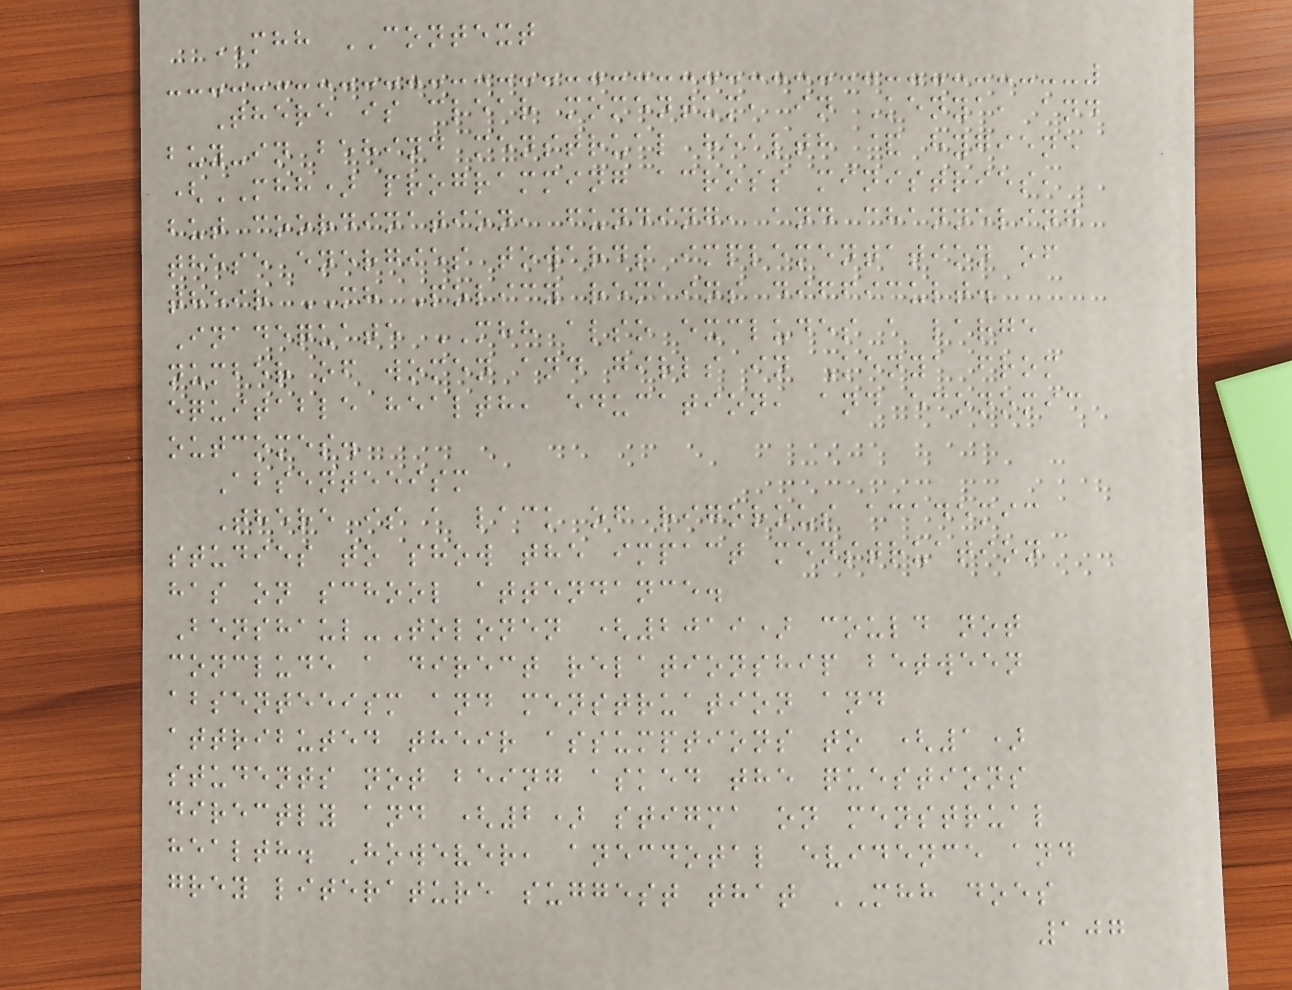MHH CONTEXT
There is clear momentum, in Kenya, and
buy-in behind menstrual health & hygiene
(MHH) programming across ministries,
but coordination, funding, and channeling
these energies towards implementation of
their MH Policy remains difficult.
Inadequate MHH also excludes a large
number of women and girls in Kenya from
equitable health, education, and economic
outcomes.
Absenteeism
There is a lack of rigorous academic
studies to show the impact menstruation
has on school attendance.
Benshaul-Tolonen (2019) could not
conclude a direct relationship between
absenteeism and menstruation and
attributed their assumptions to (1)
students not being asked the questions
directly and (2) stigma on menstrual
health. However, anecdotal evidence and
grey literature suggest that MHH does
107
